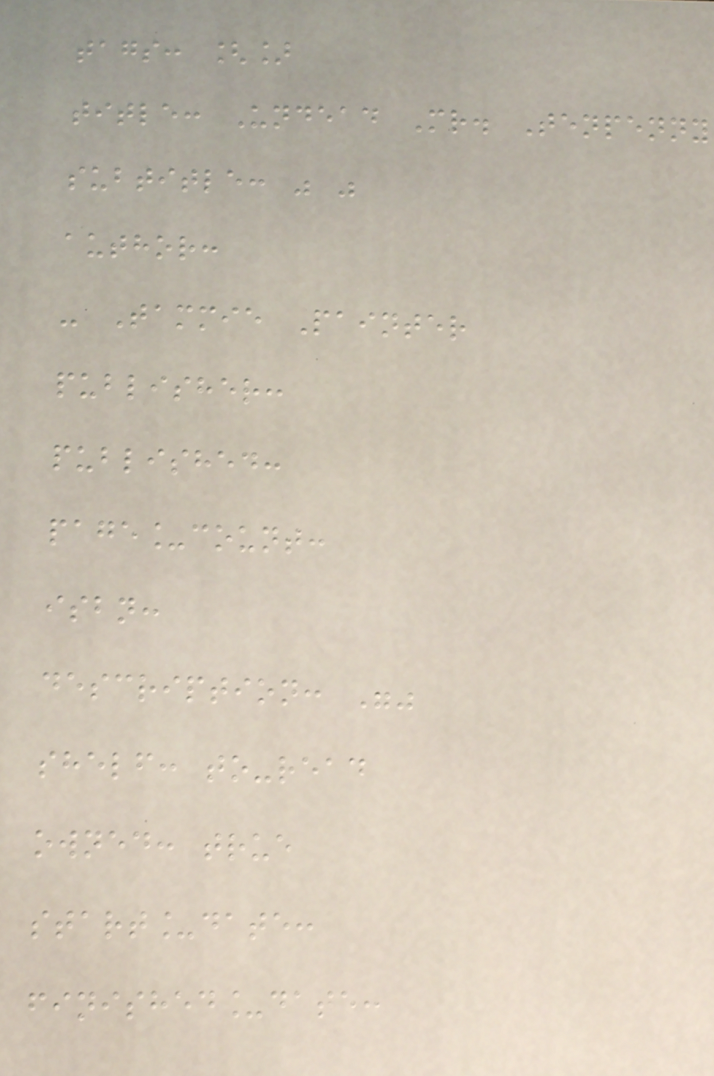tags: []
title: Undead Mr. Tenpenny
subtitle: " "
author:
- Tammie Painter
publisher:
published:
page_count:
isbn:
description: ""
shelf: to-read
owned: true
start_date:
finished_date:
